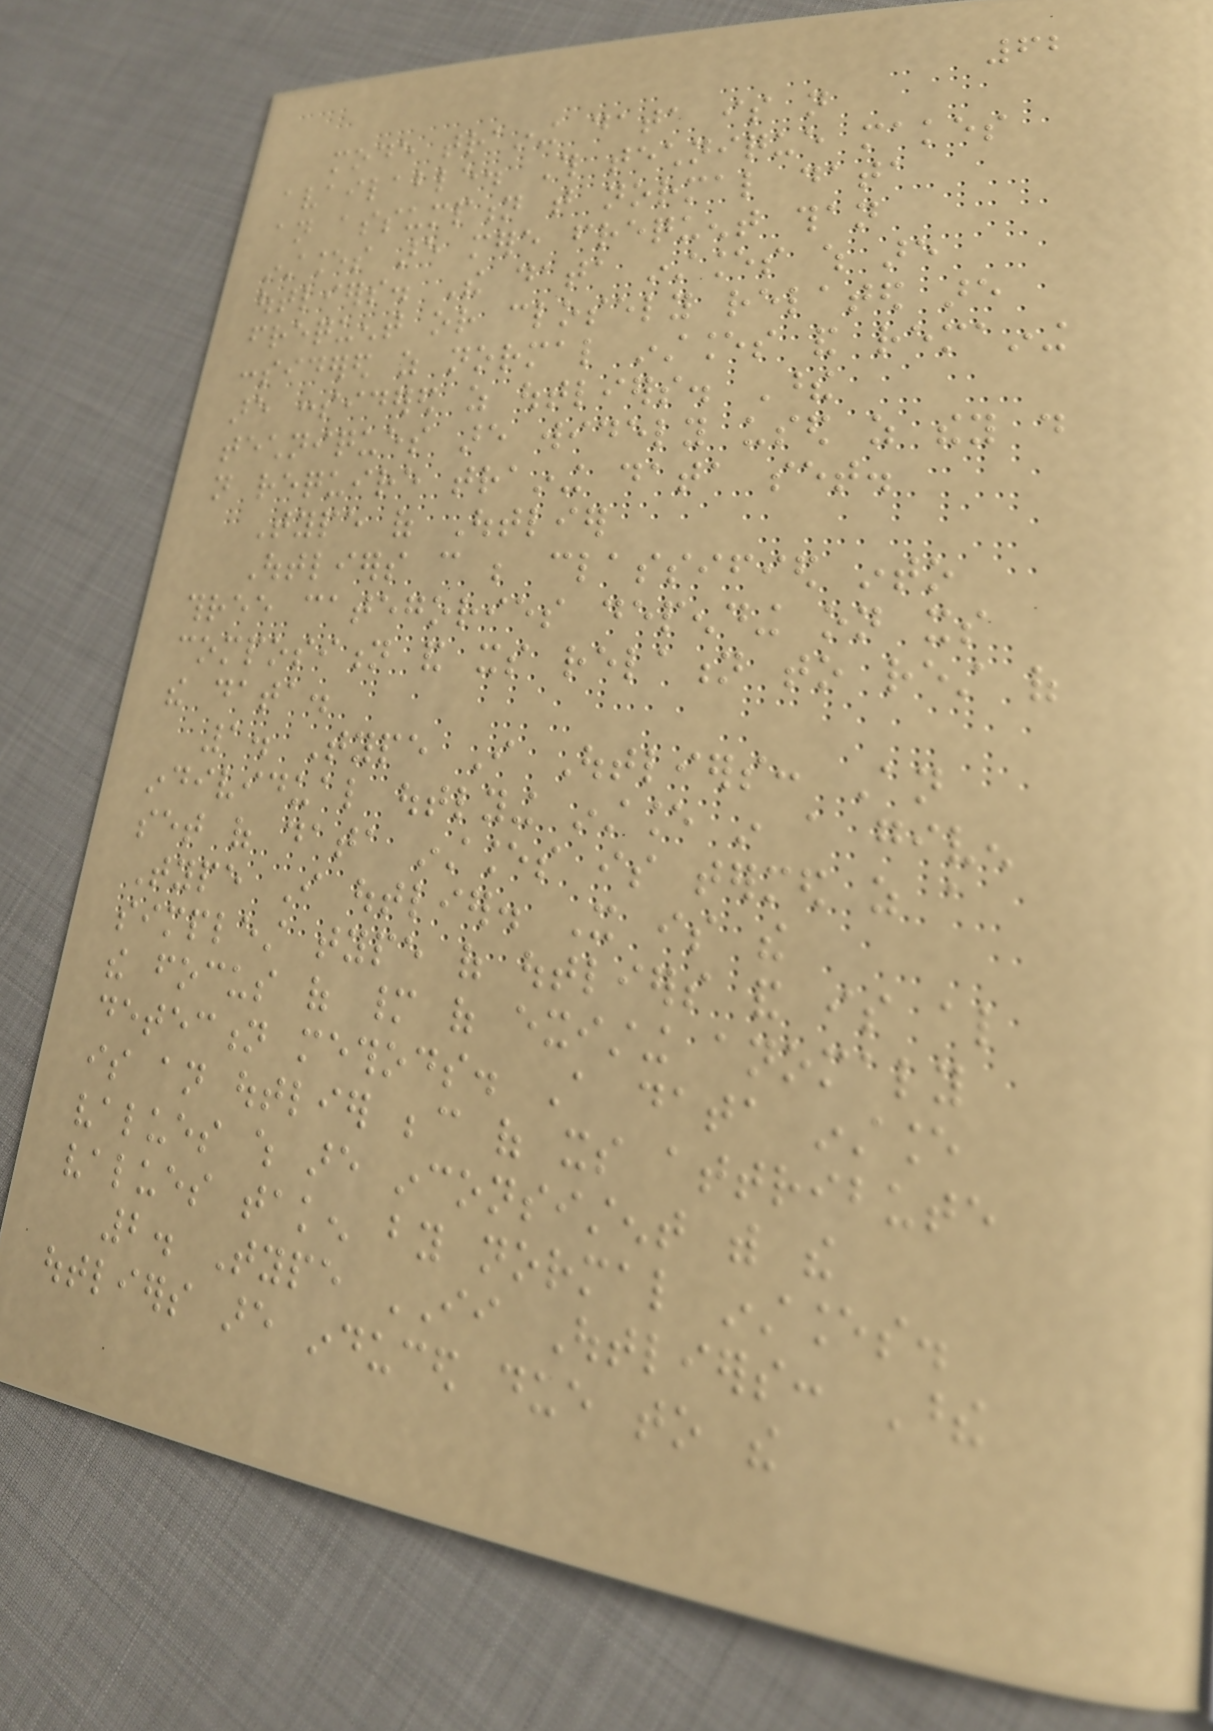62
mode training data is not
available. This technique makes
an assumption that normal data
instances are mere frequent than
outliers. The data instances which are
frequent or closely related are
considered as normal instances and remaining
are considered as outliers. These
techniques are widely used as they do
not require training data set.
Type of Outlier
Outliers can be classified into
three categories depending on its
composition and its relation to rest of
the data.
1. Type I Outliers: An
individual outlying instance in a given
set of data instances is termed as a
Type I outlier. It is the
simplest type of outliers and is also
the focus of many of existing anomaly
detection methods. A data instance
is an outlier because of its attribute
values which are inconsistent with the
values taken by normal instances.
2. Type II Outliers: These
outliers are induced due to the
